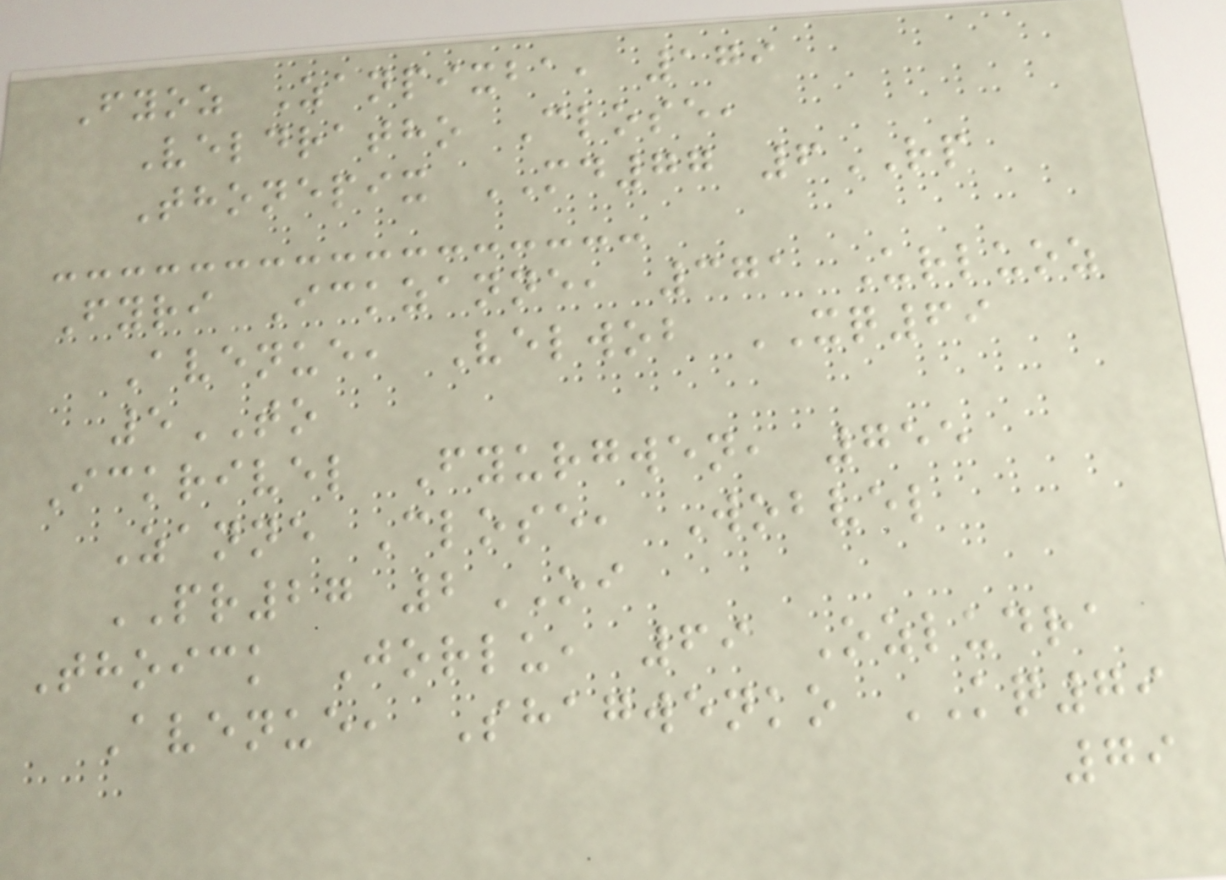Fyoz Zanpixba, 179
Veldratho Close,
Thonepix MD77 6RP
Fyri Ickzanne, 371 Urluoz
Avenue, Velwob XQ69
5TO
Ickrivel Fyurgwen, 755
Zanne Close, Wobvel
PR27 2OI
Thoick Jorlu, 69 Ozludra
Avenue, Shagwenko KQ79
79
